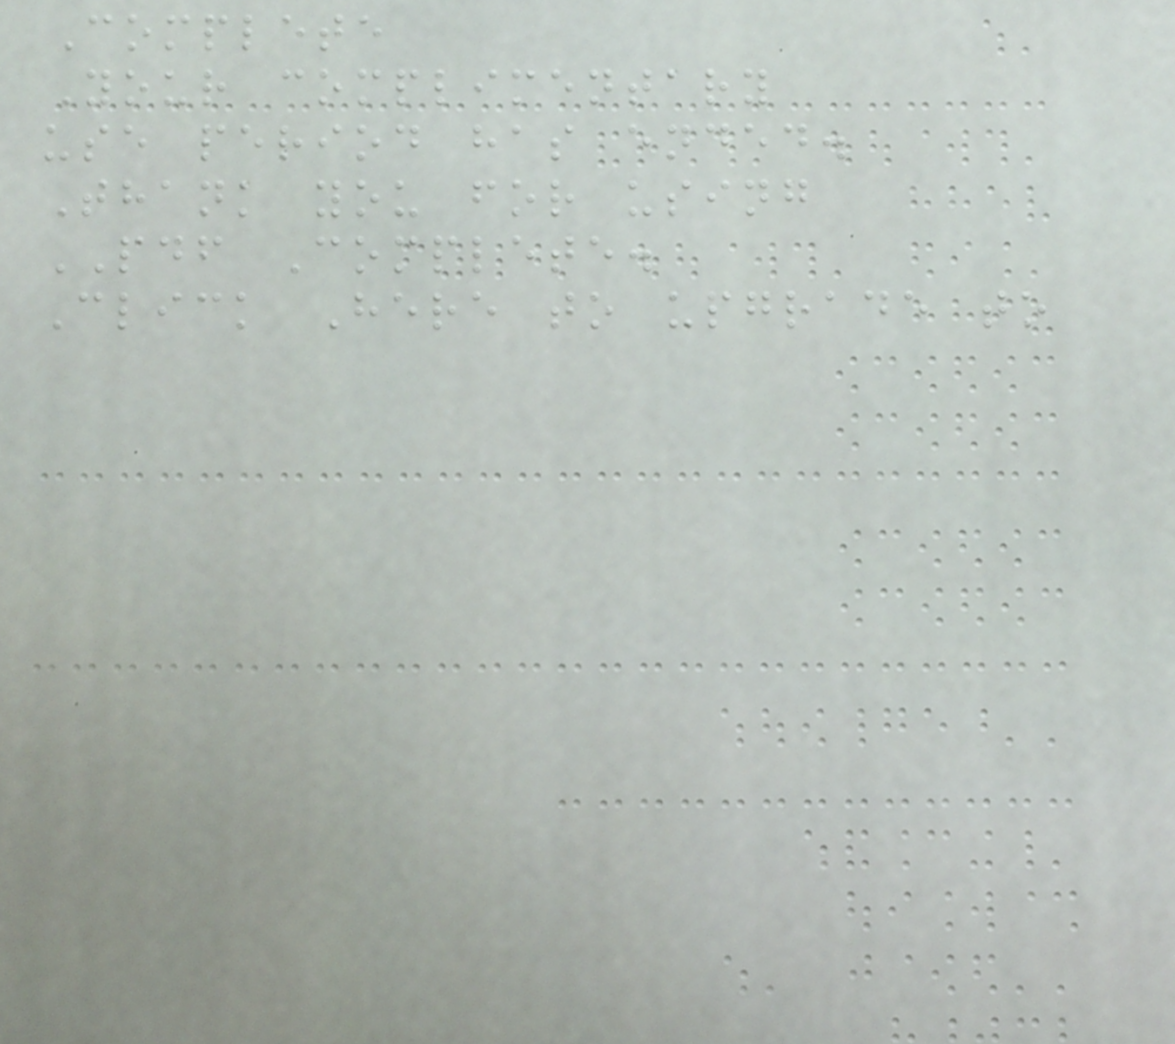Complete
Your complimentary
use period has ended.
Thank you for using
PDF Complete.
Click Here to upgrade to
